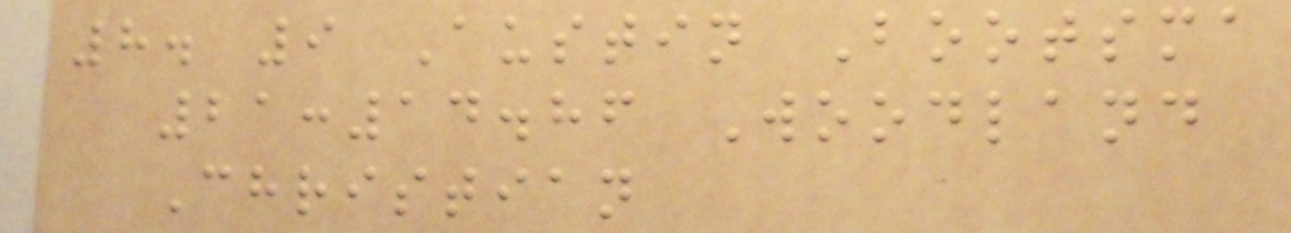8. 9 Austin Bootsma
21:14.86 Woodland
Christian
